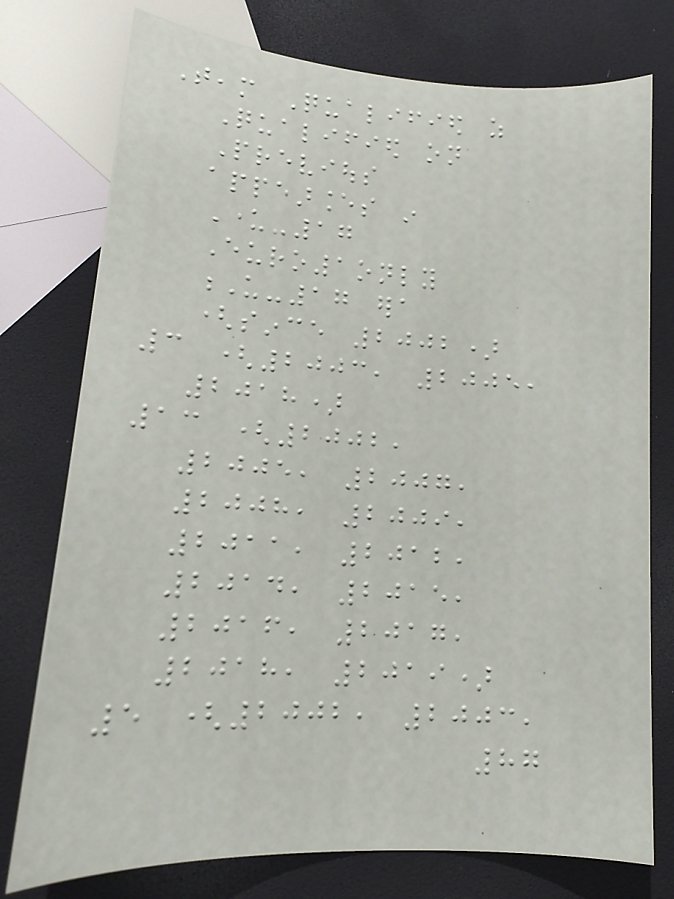Team Qualified as
Qualified on
Previous
appearances in
Under-17
Euro1only
U-17 era
(since 2002)
3 (2003, 2005,
2018)
13 (2002,
2005, 2007,
2008, 2009,
2011, 2012,
2014, 2015,
2016, 2017,
2018, 2019)
5 (2002, 2003,
87
